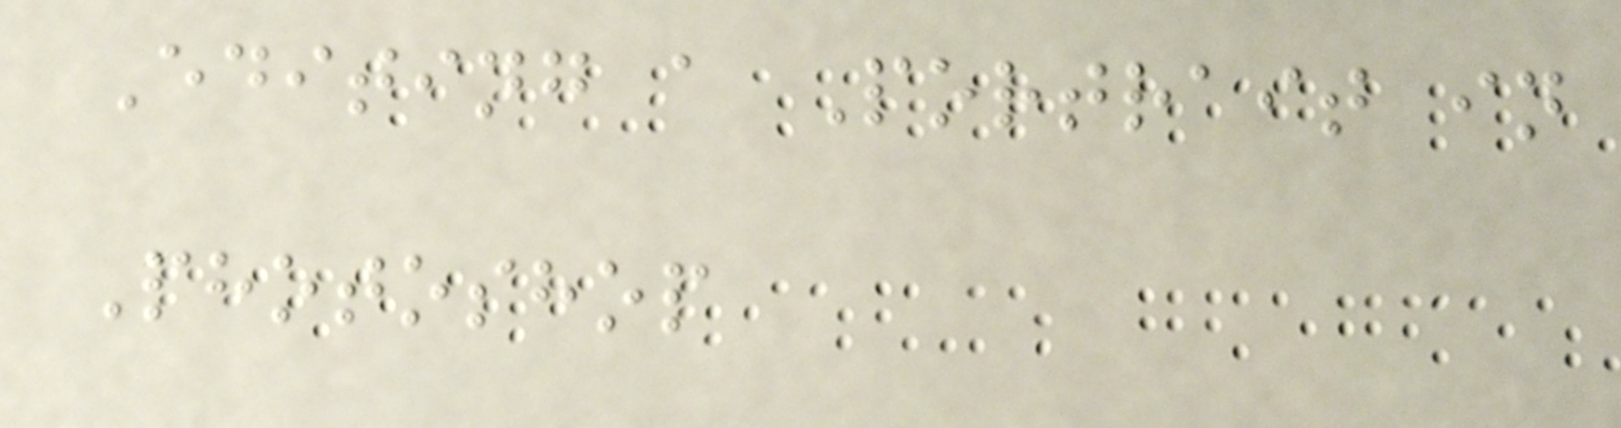Editing a Portrait in
Photoshop
